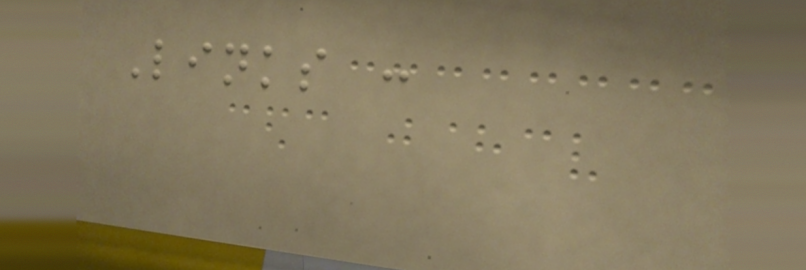Links :
